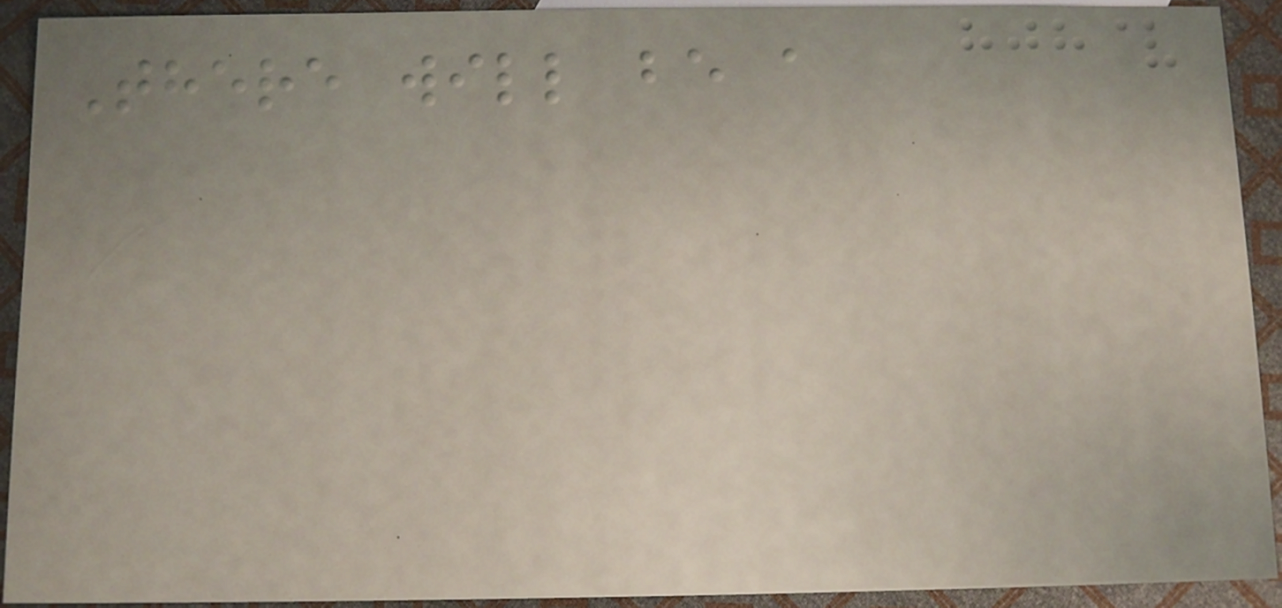There will be a
